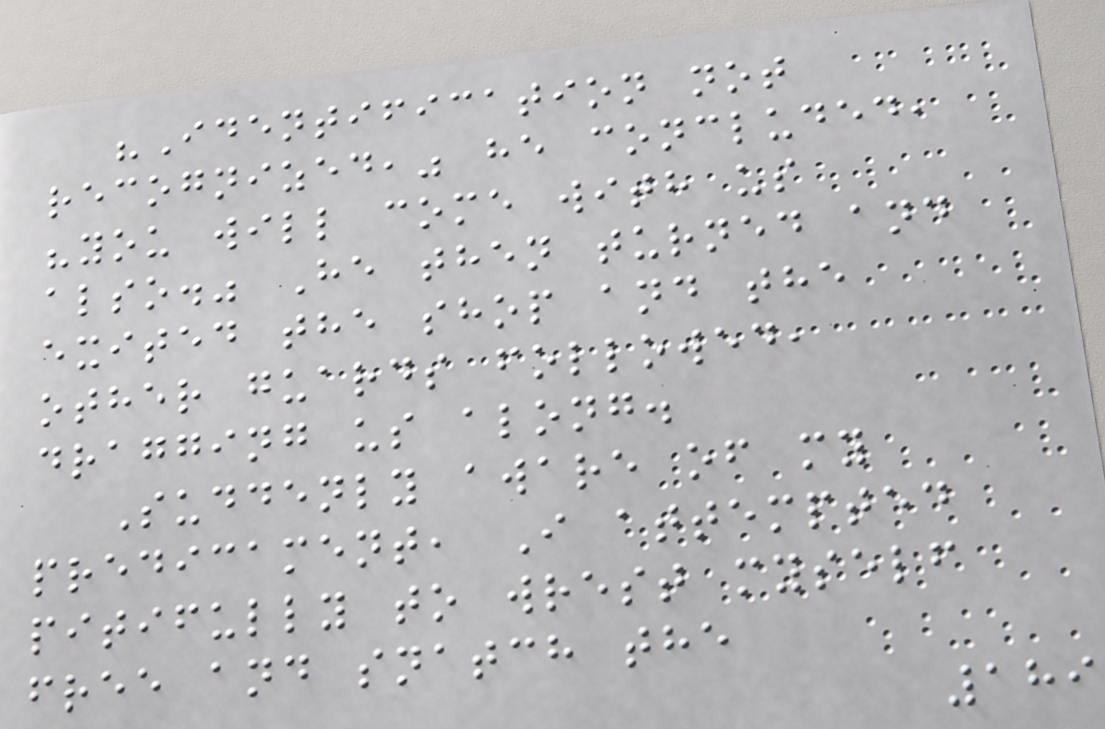"Identification not
recognized," he concluded,
"you will come with us
also." He then turned and
exited the shop and the
other guards followed,
dragging us along.
Suddenly aware of my
predicament, I attempted
pitifully to wrest myself
free and snatch the
189
